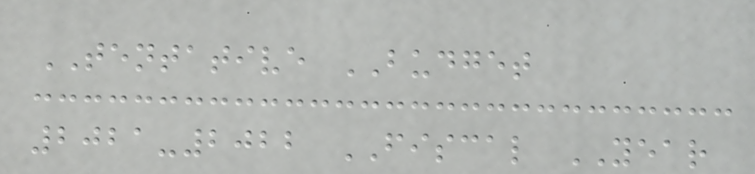TENTATIVE BUDGET
2021-2022 FISCAL YEAR
